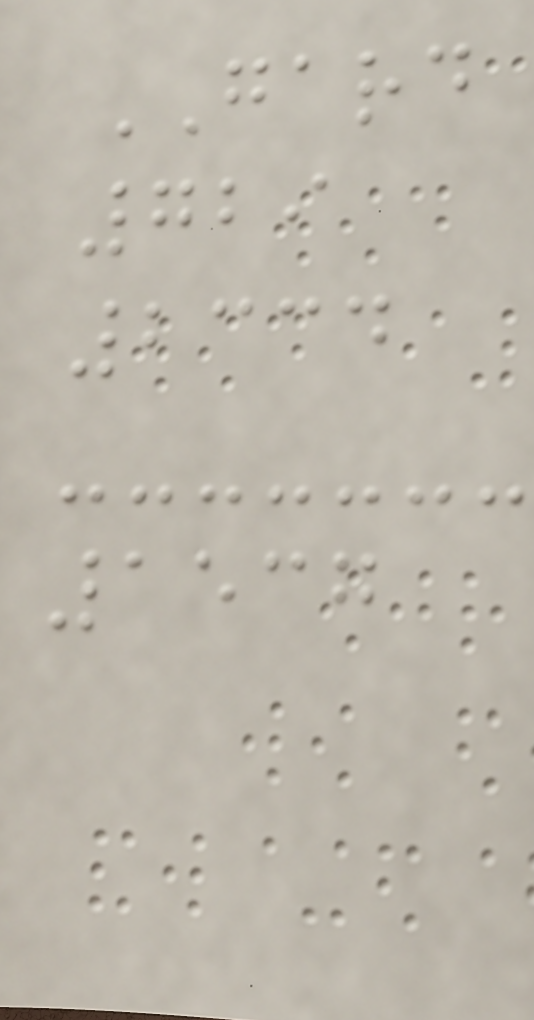GARD
729
2334
1537
